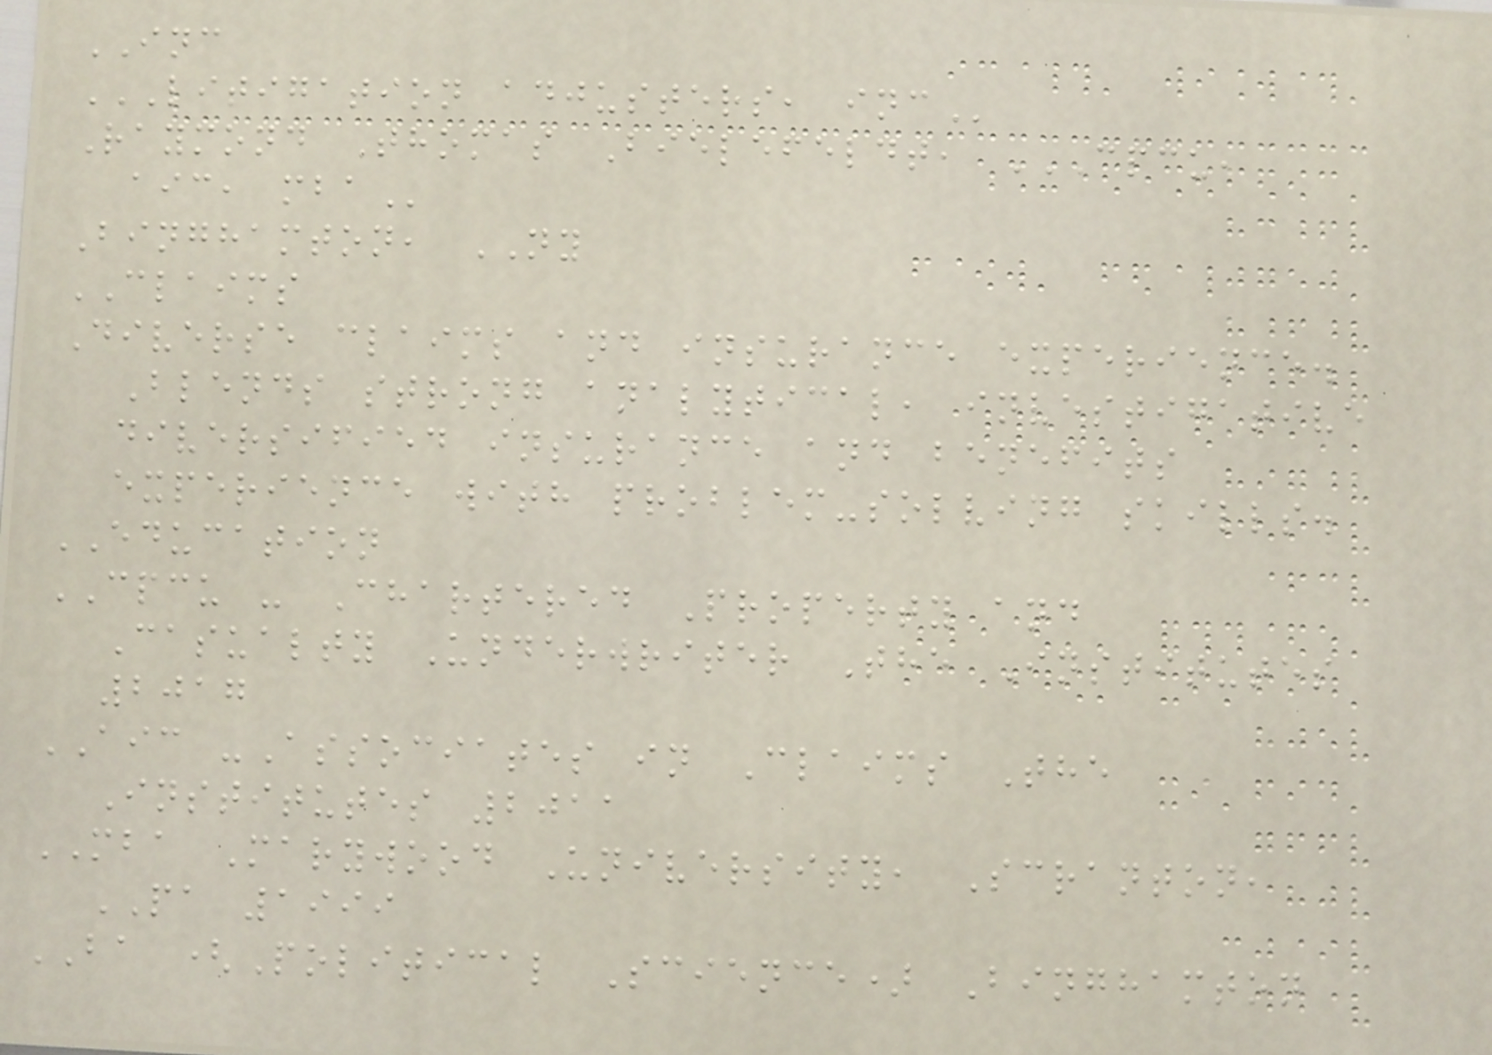INC
LITIGATION ADJUSTERS, INC
Raymond Thomas Bielefeldt, CPCU,
AIC, MBA
Binghamton, NY
CLAIMS
Diverse claims and insurance experience.
Blends strong analytical, investigative
diversified insurance and benefits
experience with problem-solving skills.
EDUCATION
CPCU - Chartered Property and
Casualty Underwriter The Institutes
2017
AIC -Associates in Claims The
Institutes 2011
MBA Marywood University, Scranton,
PA 1999
BA (Political Science) Binghamton
